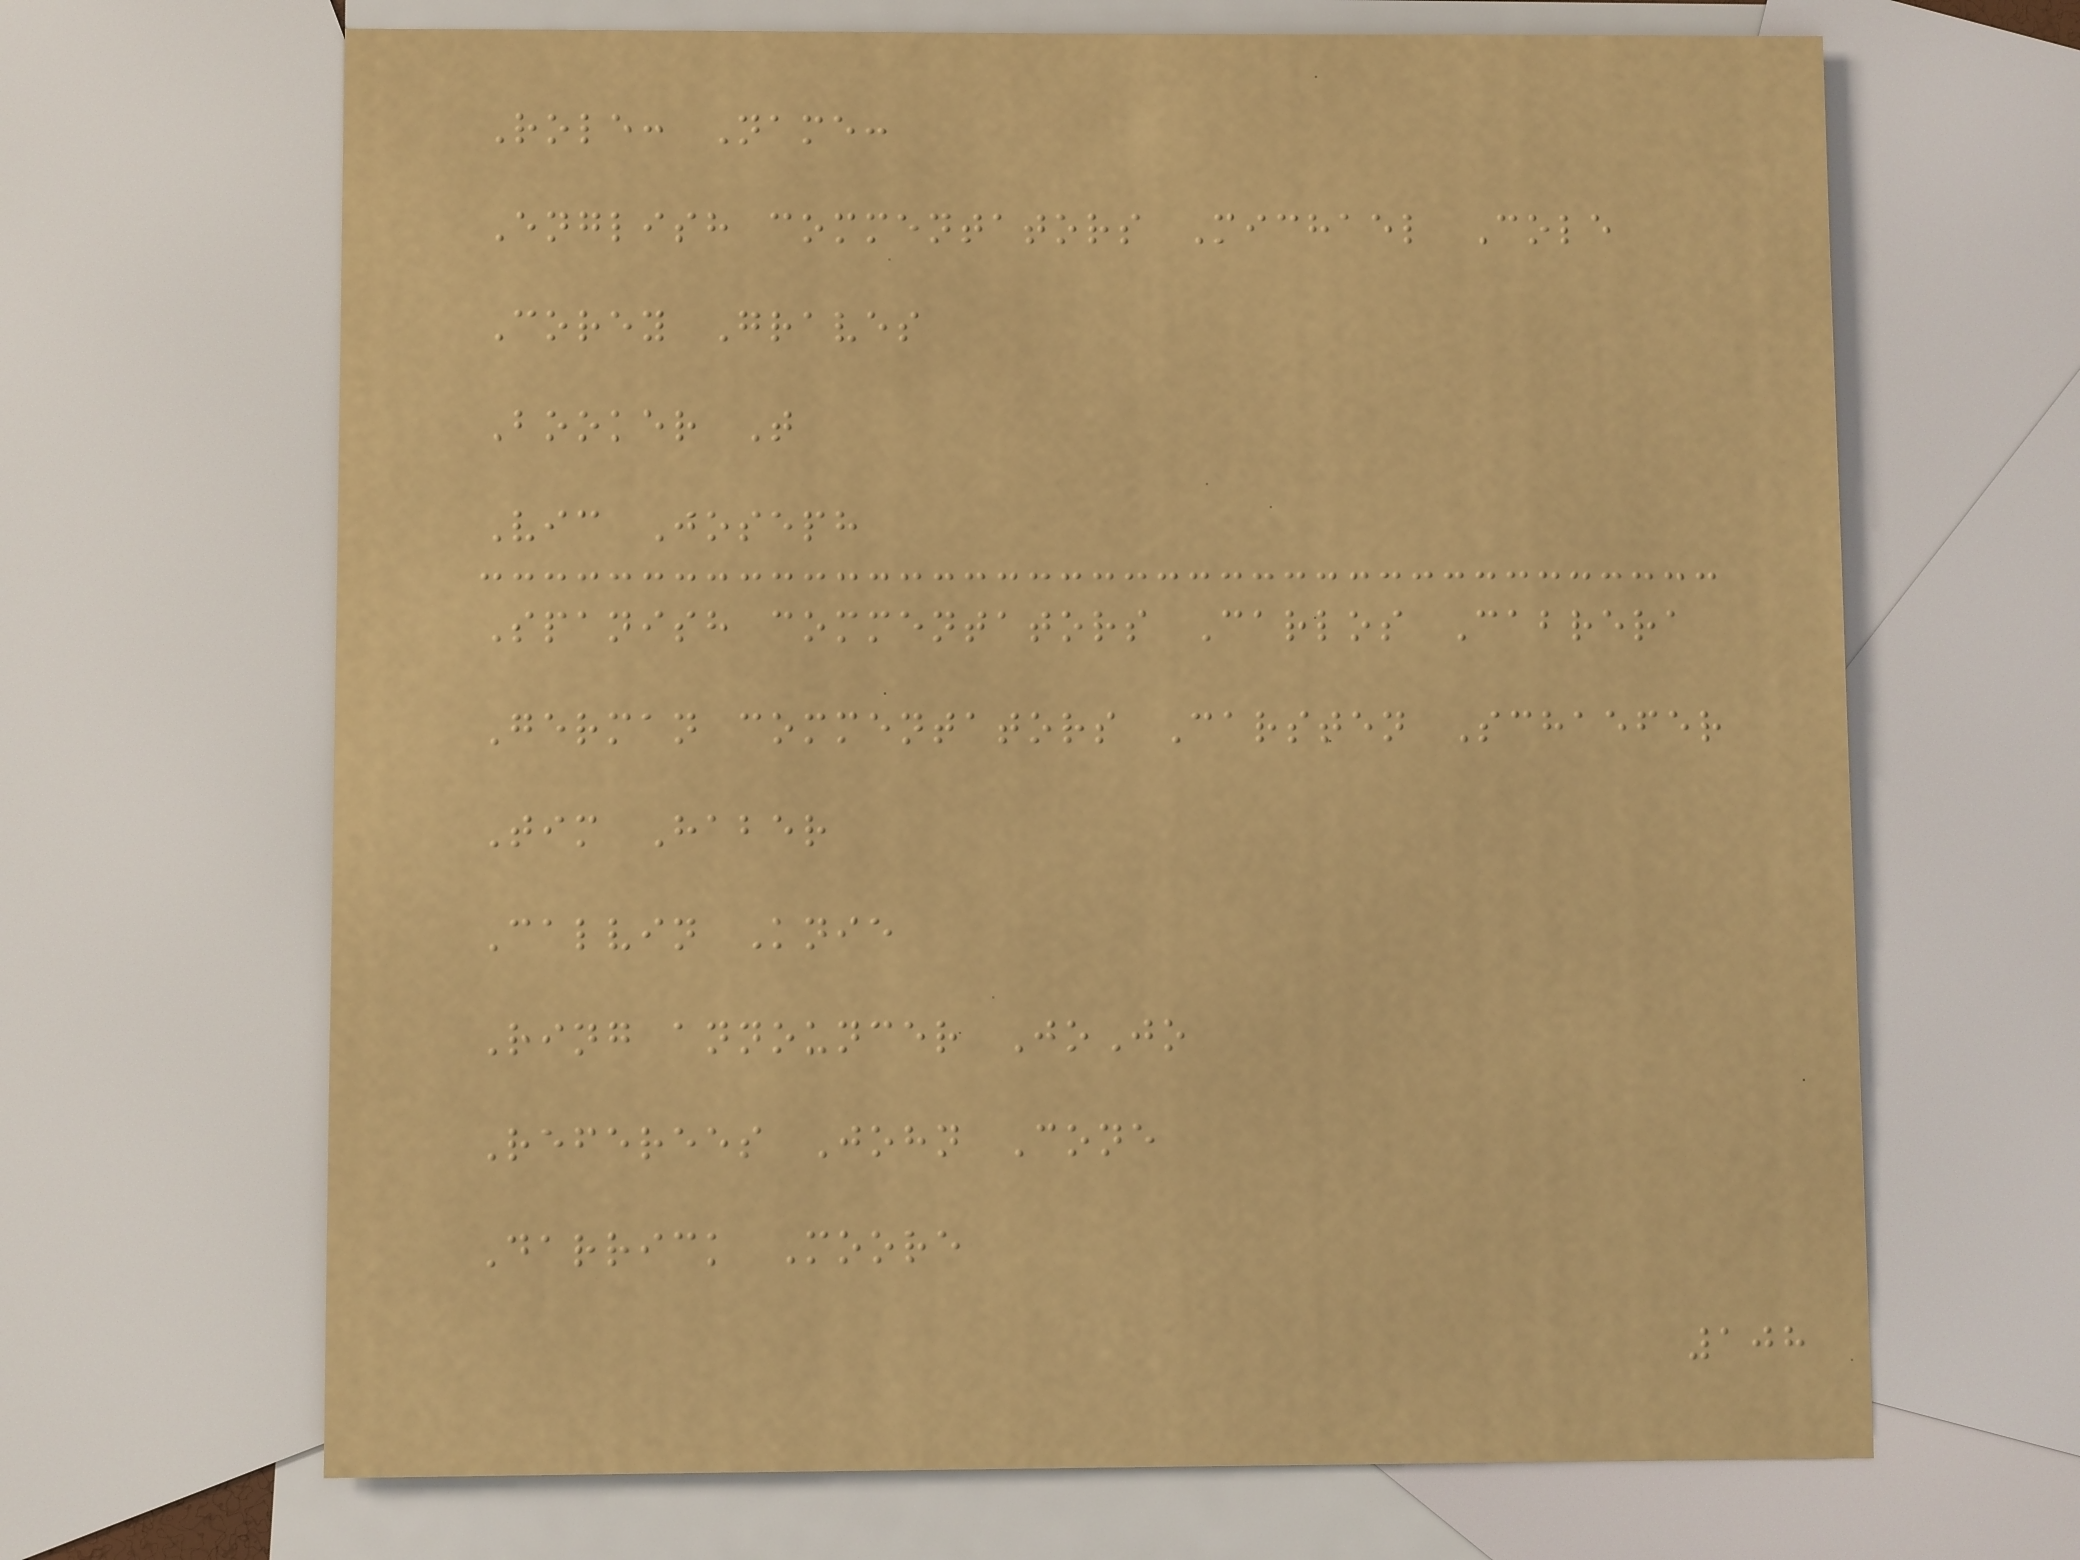Role: Name:
English commentators Michael Cole
Corey Graves
Booker T
Vic Joseph
Spanish commentators Carlos Cabrera
German commentators Carsten Schaefer
Tim Haber
Calvin Knie
Ring announcer JoJo
Referees John Cone
Darrick Moore
108
